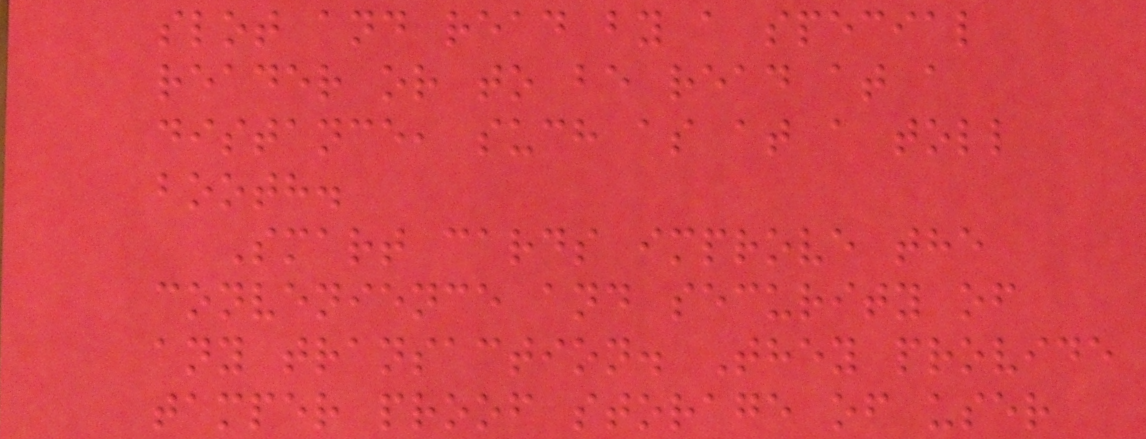slot and read by a special
reader or to be read at a
distance, such as at a toll
booth.
Smart cards improve the
convenience and security of
any transaction. They provide
tamper proof storage of user
